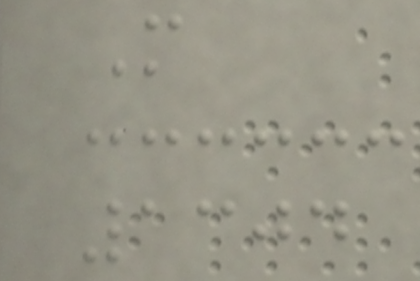M
1304
